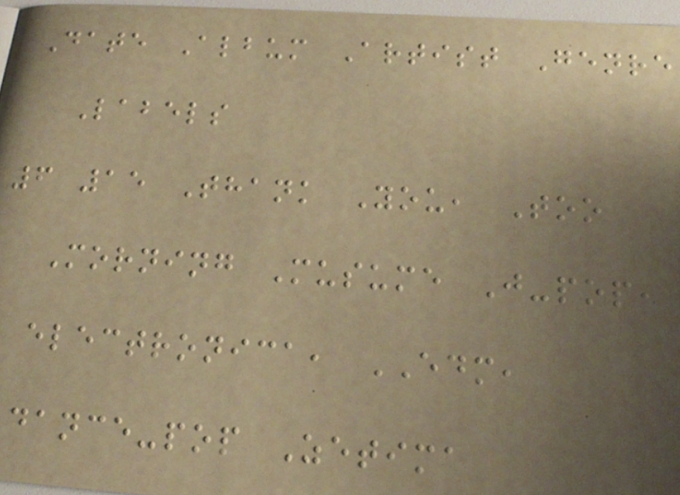Date Album Artist Genre
Labels
6 15 Thank You, Too
Morning Musume J-pop,
electronica, EDM,
dance-pop Zetima
